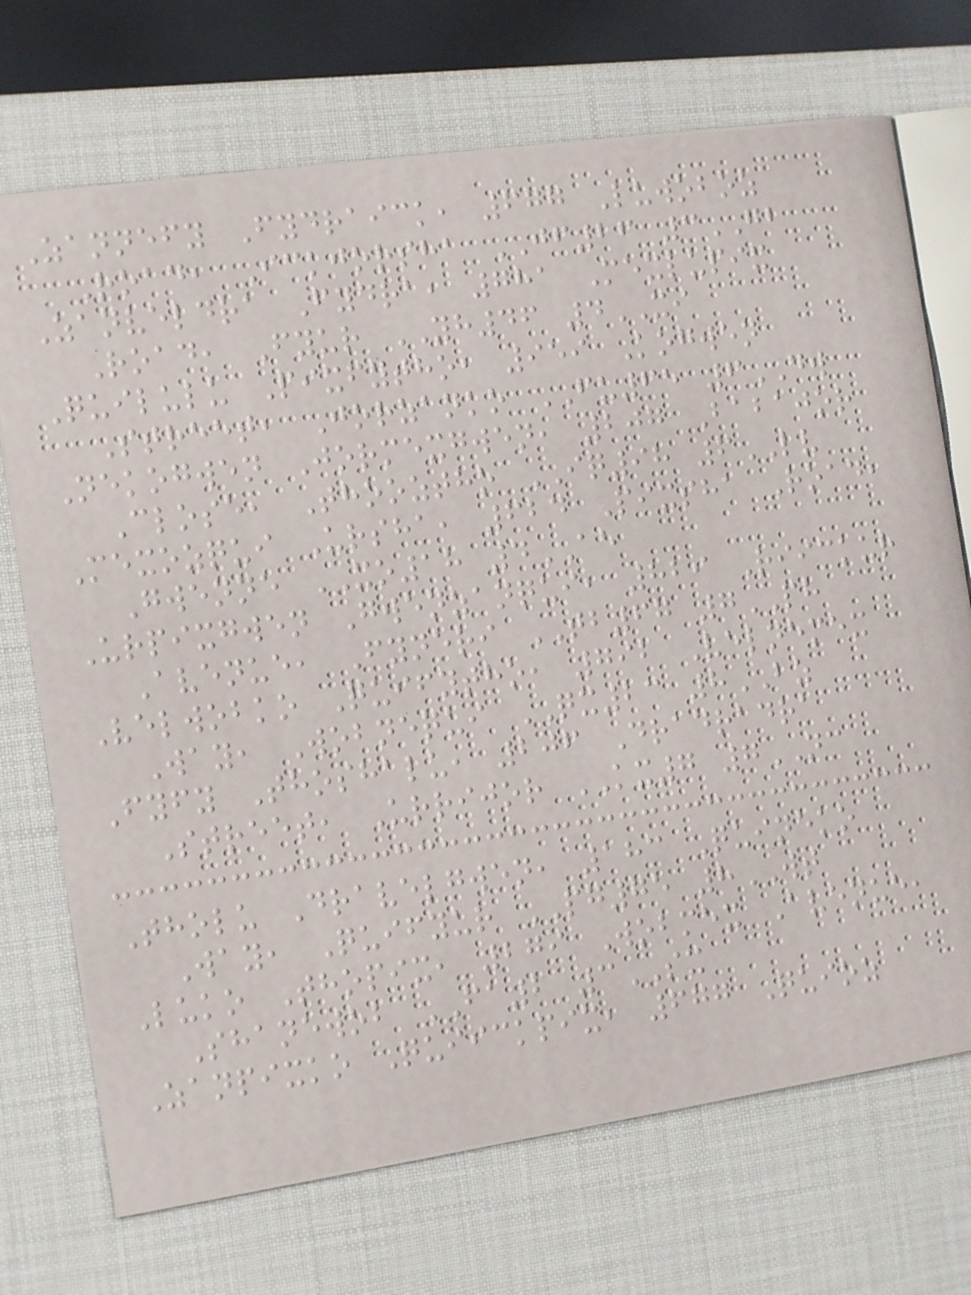Zannefy Fydraick, 677 Luwoboz
Road, Ickjorsha JF26 3GB
Zanveldra Fydra, 781 Mexlupix
Road, Fyur YH46 4XI
Quilulu Pixfytho, 959 Kogwen
Street, Jorzanko FU65 6DW
Nekogwen Jormexgwen, 207 Babajor
Close, Thooztho IQ98 6LV
Mexozqui Ursha, 624 Pixsha Road,
Gwenne XO18 4AE
Urpixgwen Gwenzanqui, 829 Riickur
Avenue, Fyneri TB67 7PH
Velwobko Quifytho, 792 Velnemex
Way, Wobnequi QX23 8BZ
Fyfy Thoshalu, 206 Dradradra
Street, Urrijor KX7 7NC
Tholu Dravelgwen, 183 Quineko
Way, Quifyur PG75 8WT
Luko Thopix, 279 Wobmex Avenue,
Shanewob FA2 3SX
Zanpixko Quiickpix, 677 Quioz
